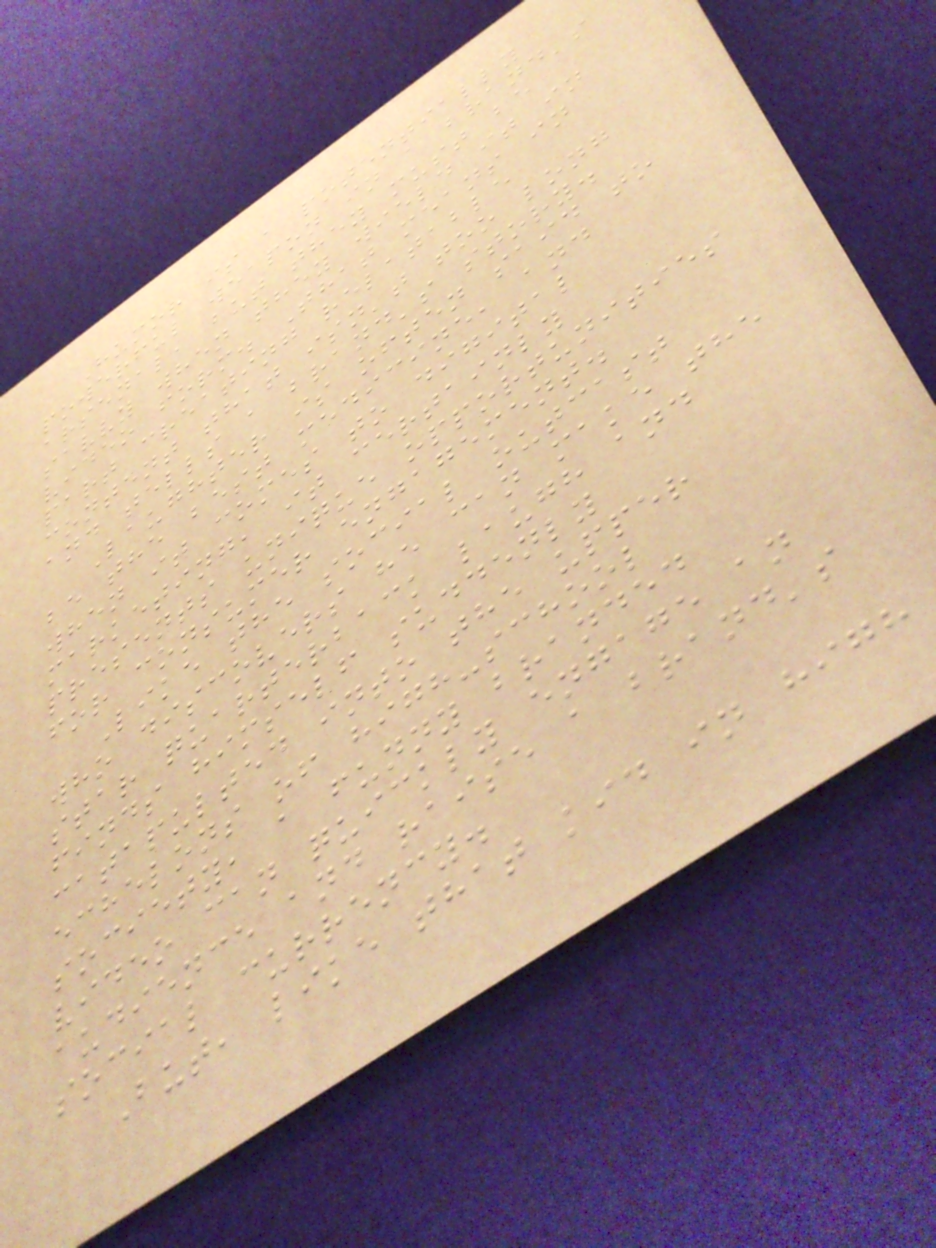Humor is a potentially
powerful weapon in a brand's
arsenal, but they must be
savvy when they wield it in
video form. That means in
part creating relatable
content that isn't too long
and tells a brand's story.
Laughter is often said to
be the best medicine, and
when it comes to digital
marketing, it certainly
presents unique opportunities
for consumer engagement.
Like the social outcast
who discovers he can make the
star quarterback laugh and
finds himself suddenly
catapulted into the upper
echelons of high-school
society, a funny branded
video can quickly engage an
audience and raise a brand's
social currency.
But, like that kid in high
